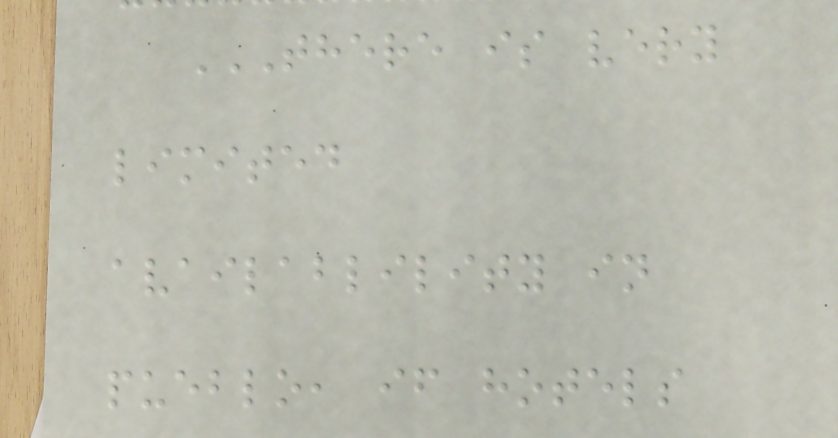THERE IS VERY
LIMITED
AVAILABLILITY IN
PUEBLO, IF HOTELS
